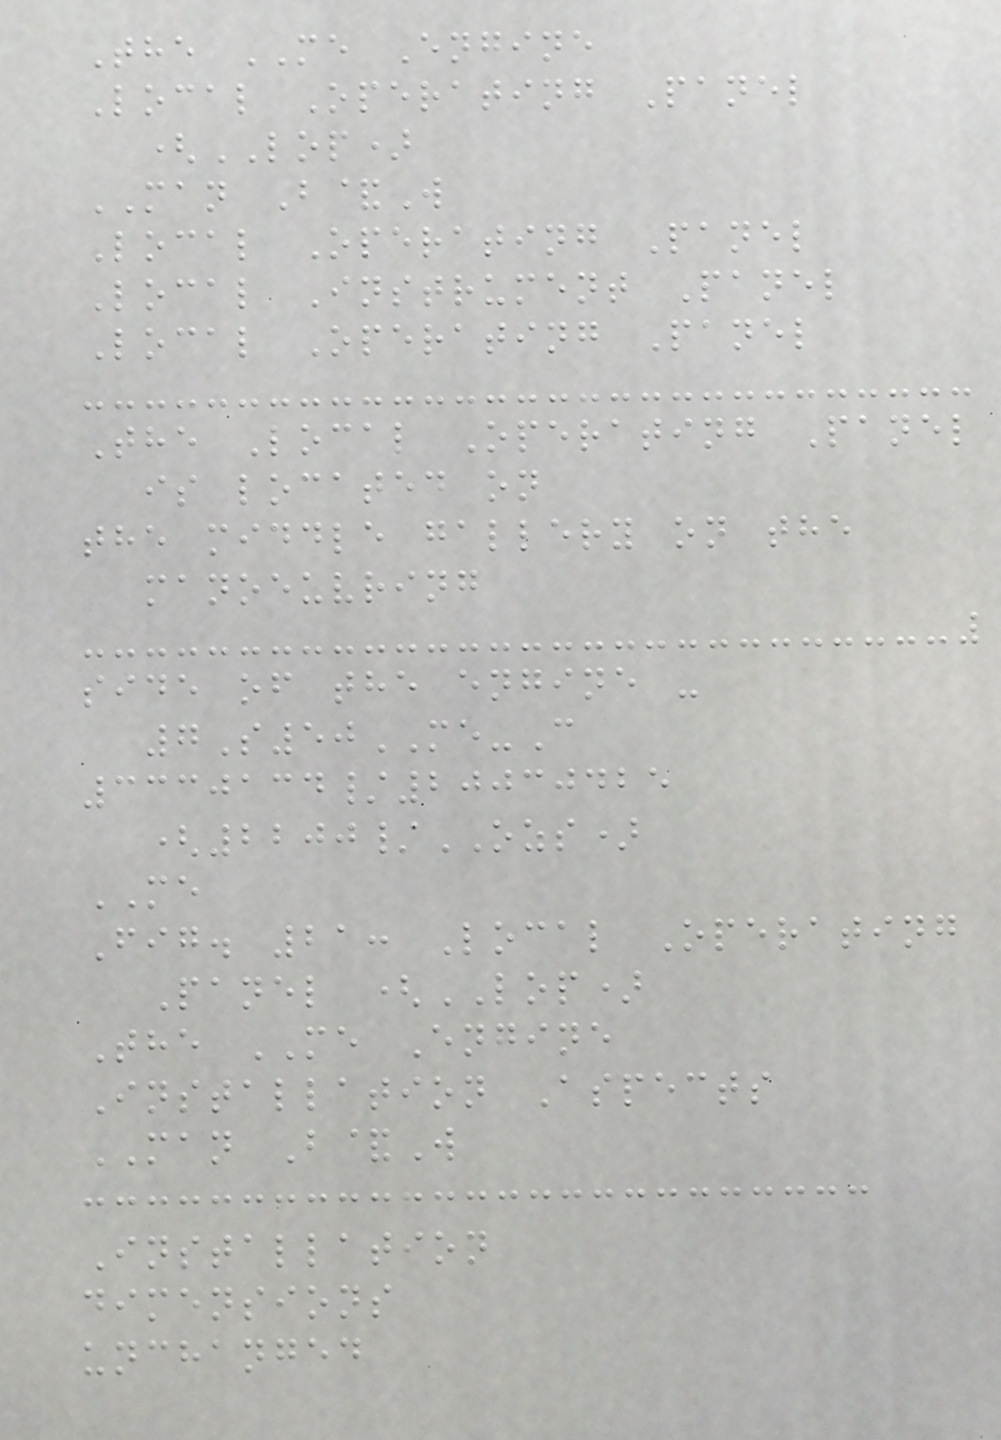The ME Engine
Local Operating Panel
(LOP)
MAN B&W
Local Operating Panel
Local Instrument Panel
Local Operating Panel
The Local Operating Panel
is located on
the middle gallery on the
manoeuvring
side of the engine -
7S50ME-C
3330134/20030425
(2200/OZS)
ME
Fig. 21: Local Operating
Panel (LOP)
The ME Engine
Installation Aspects
MAN B&W
Installation
dimensions
unchanged
